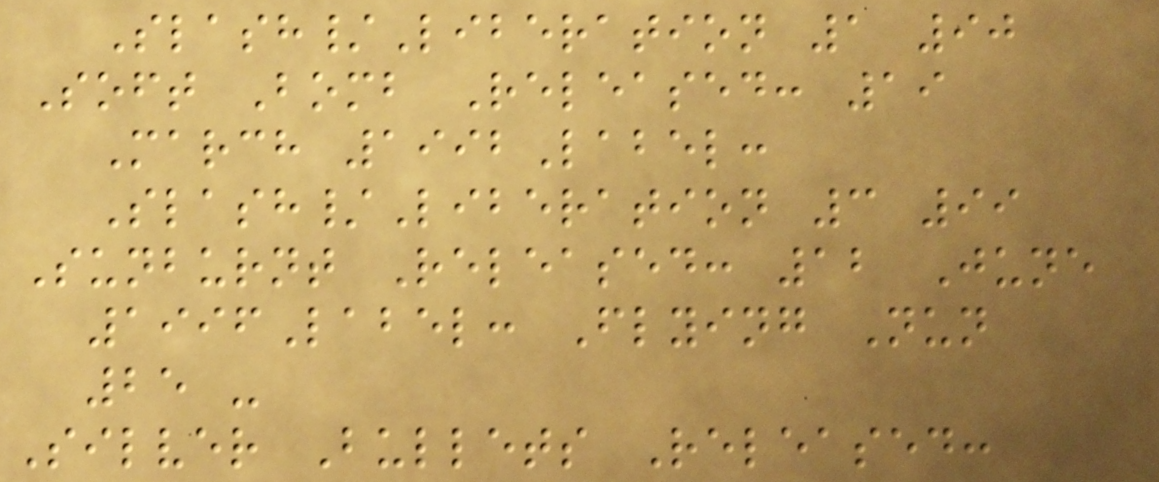Slash/Liberation 1 90
Soft Bomb Released: 19
March 1992Label:
Slash/Liberation 3 99
Sunburnt Released: 12 June
1996Label: Flying Nun
25 -
Silver Bullets Released:
